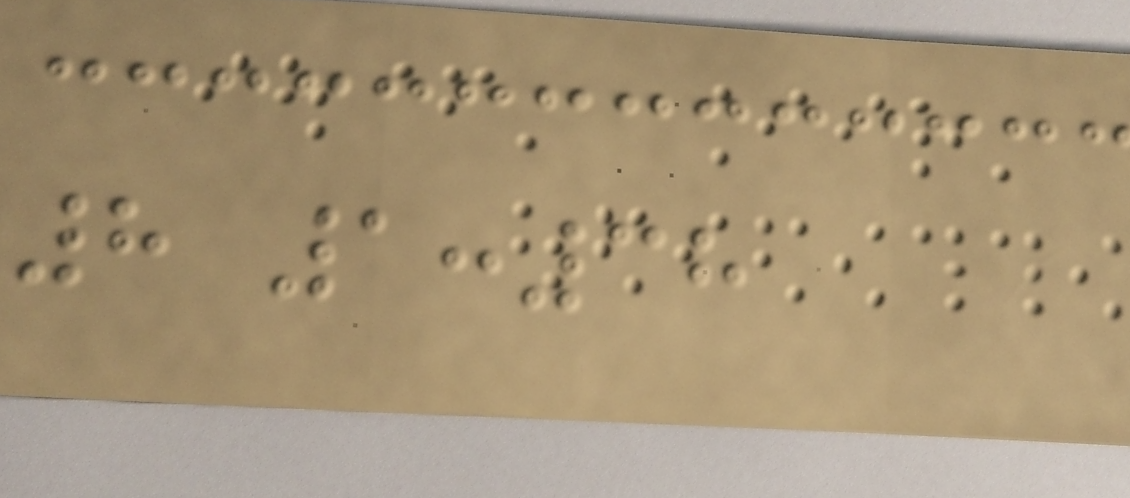8 1:38
